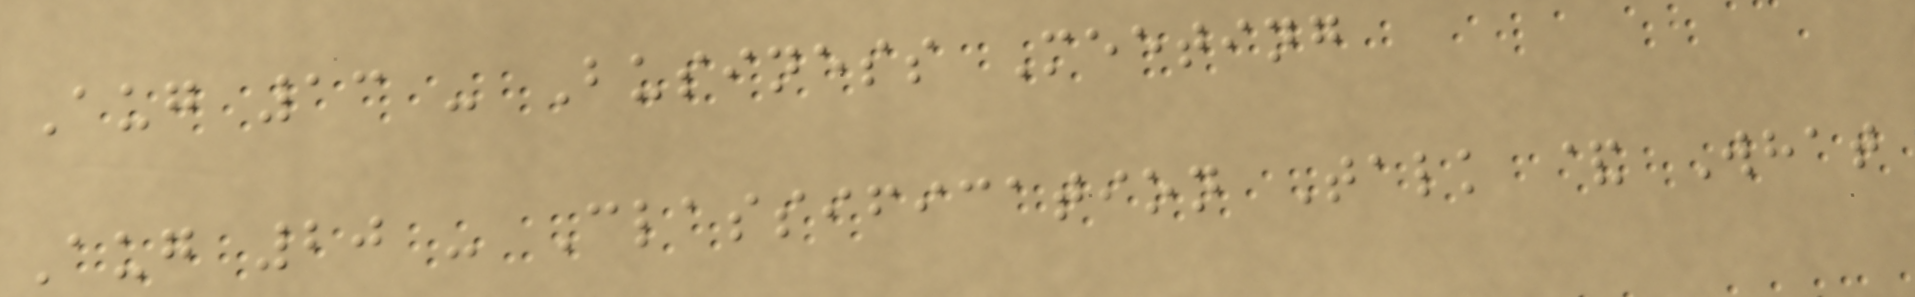Aug 13 - Business Meeting
Aug 20 - Classification Talk & What
